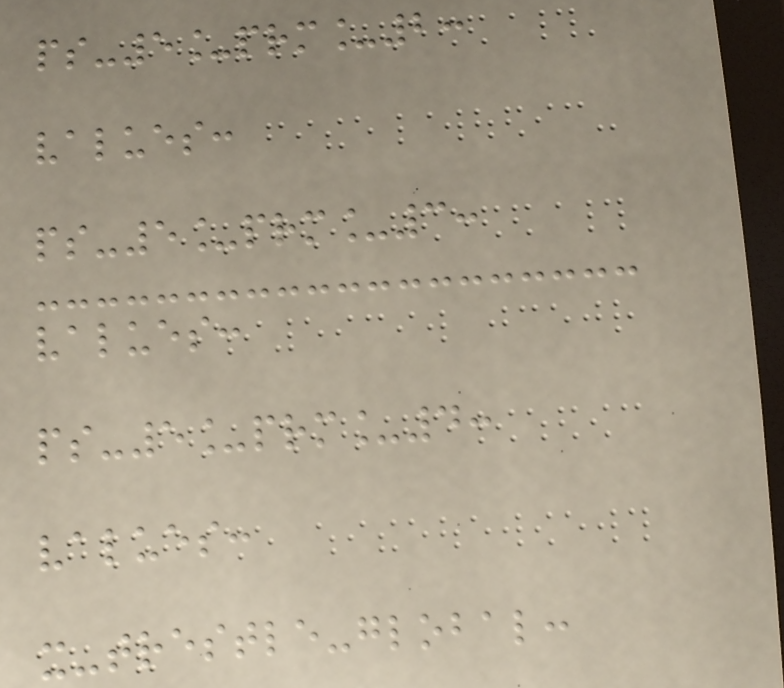ps-5_prm_2:
values:
ps-5_prm_3:
values:
ps-5_prm_4:
values:
x-trestle-global:
